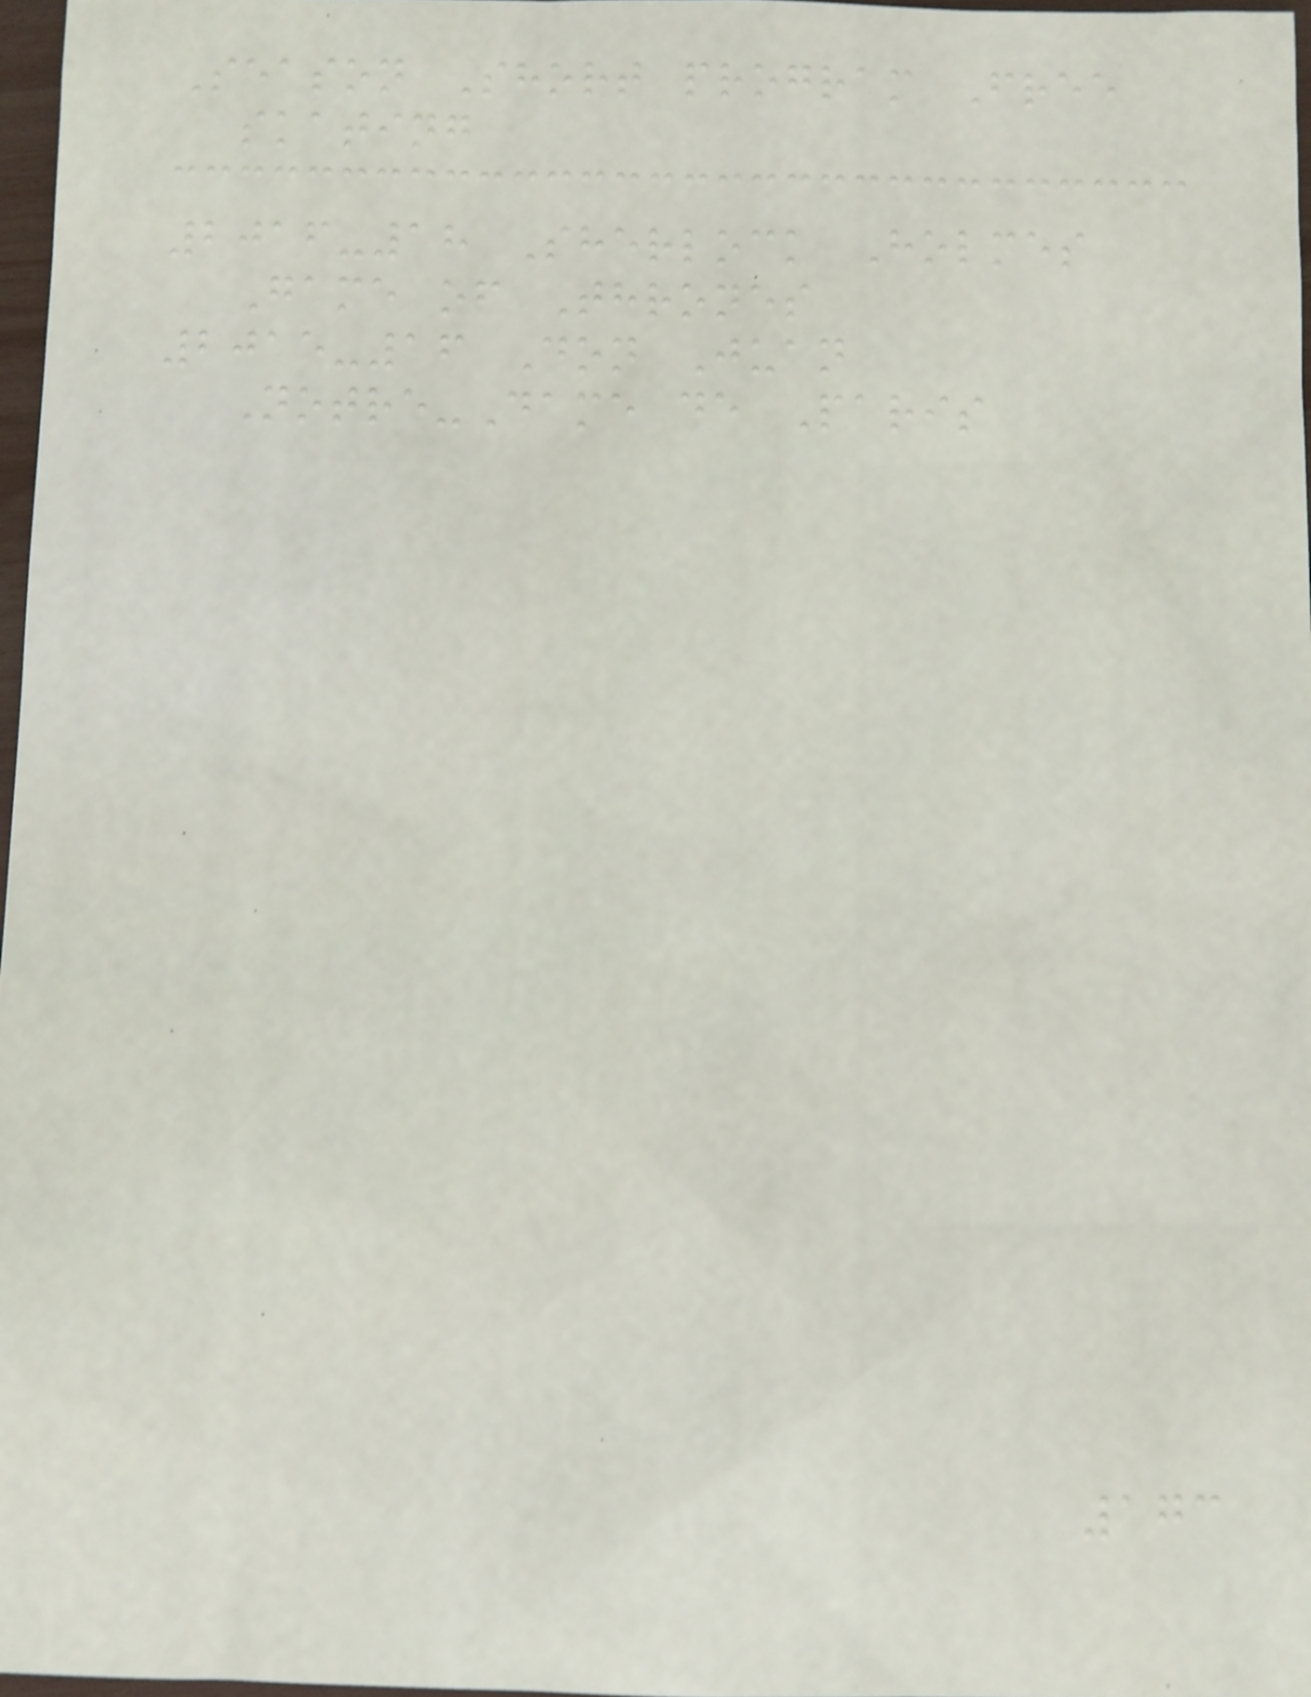Season Short program Free
skating
2016-18 Sherlock Holmes
Game of Thrones
2015-16 Don Juan
Notre-Dame de Paris
173
